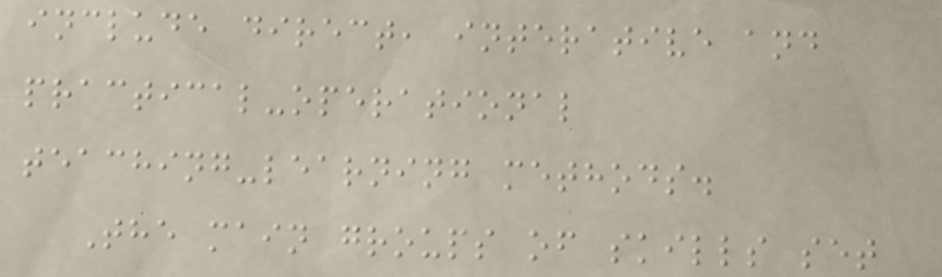include direct, interative and
practical-operational
teaching-learning methods.
The main groups of skills set
